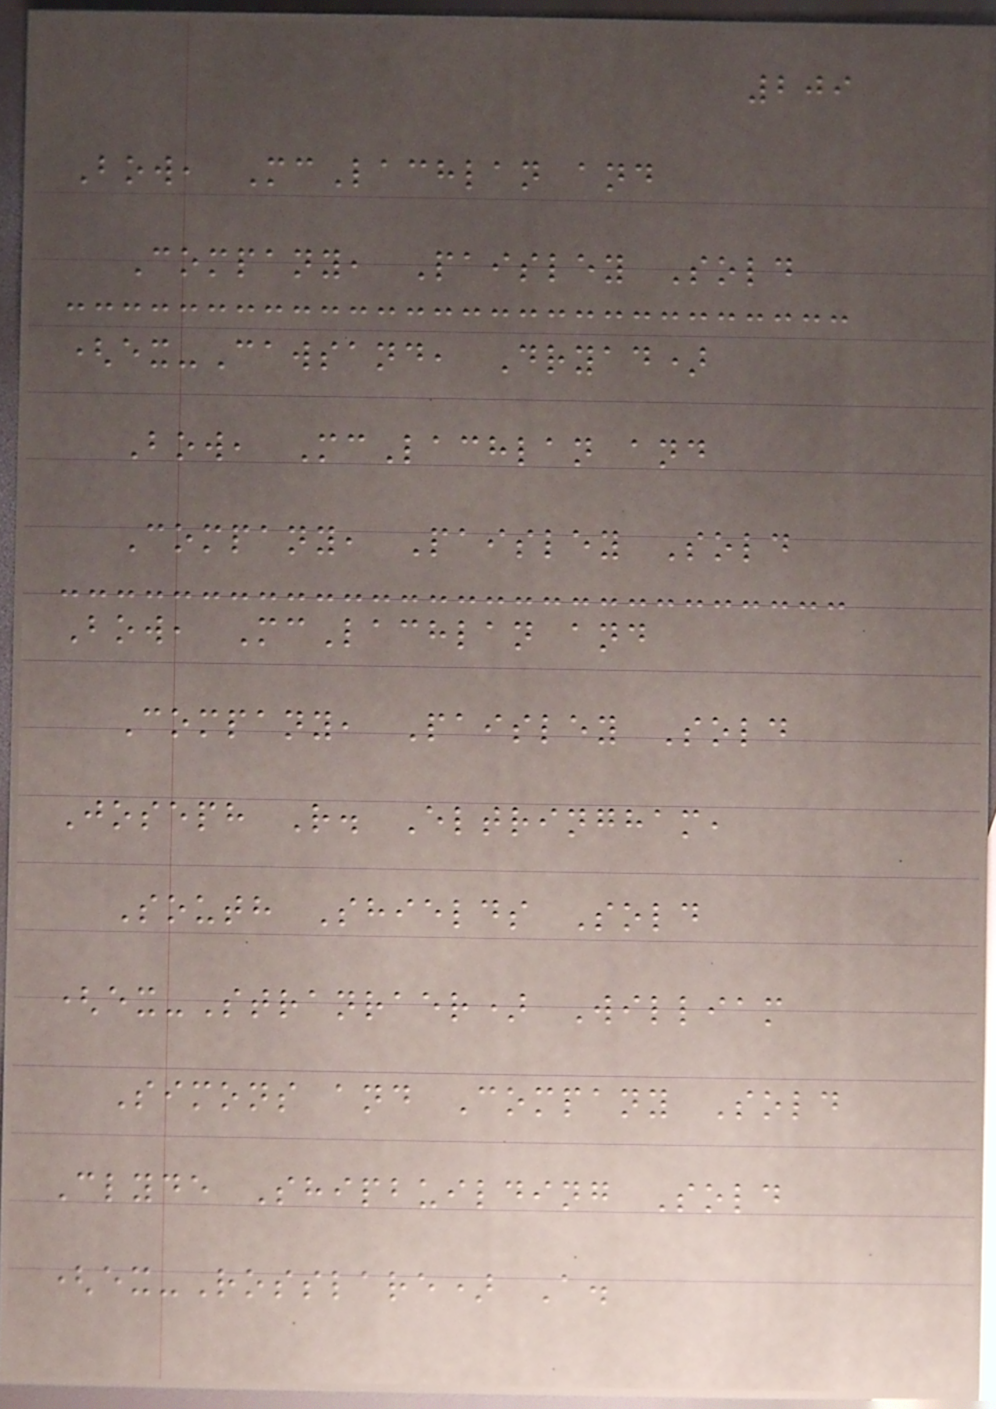209
Bow, McLachlan and
Company, Paisley Sold
(ex-Cawsand, Dryad)
Bow, McLachlan and
Company, Paisley Sold
Bow, McLachlan and
Company, Paisley Sold
Joseph R. Eltringham,
South Shields Sold
(ex-Stranraer) William
Simons and Company Sold
Clyde Shipbuilding Sold
(ex-Rosslare) A.
